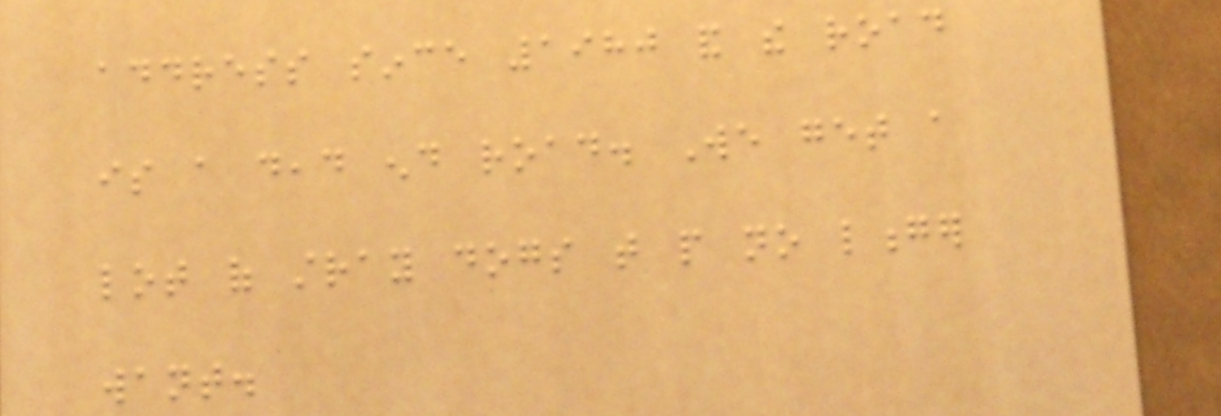address since 1980 and the road
is a dead end road. We get a
lot of stray dogs that people no longer
want.
